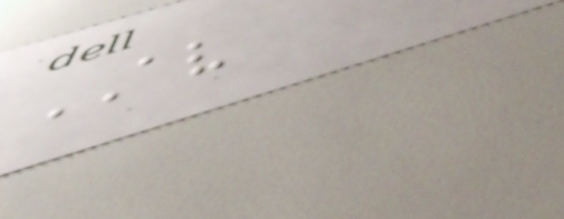AV
